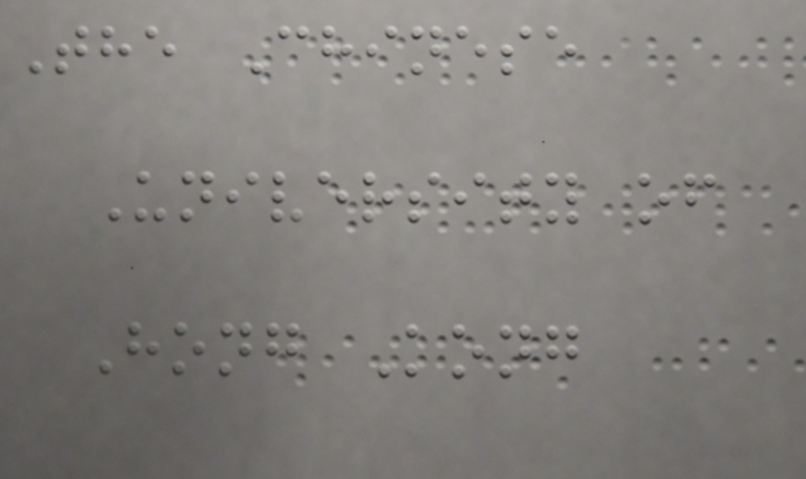The Chinese
University of
Hong Kong
